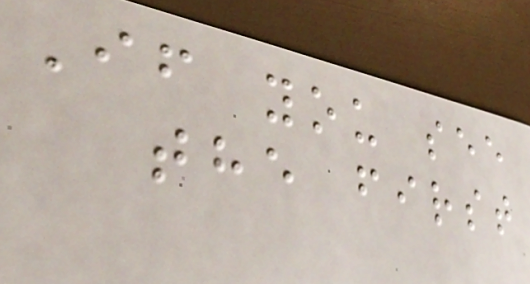If you see
the first
